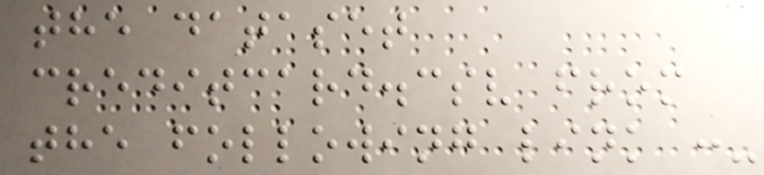the dataset
creditcard.csv from
the following link :-
